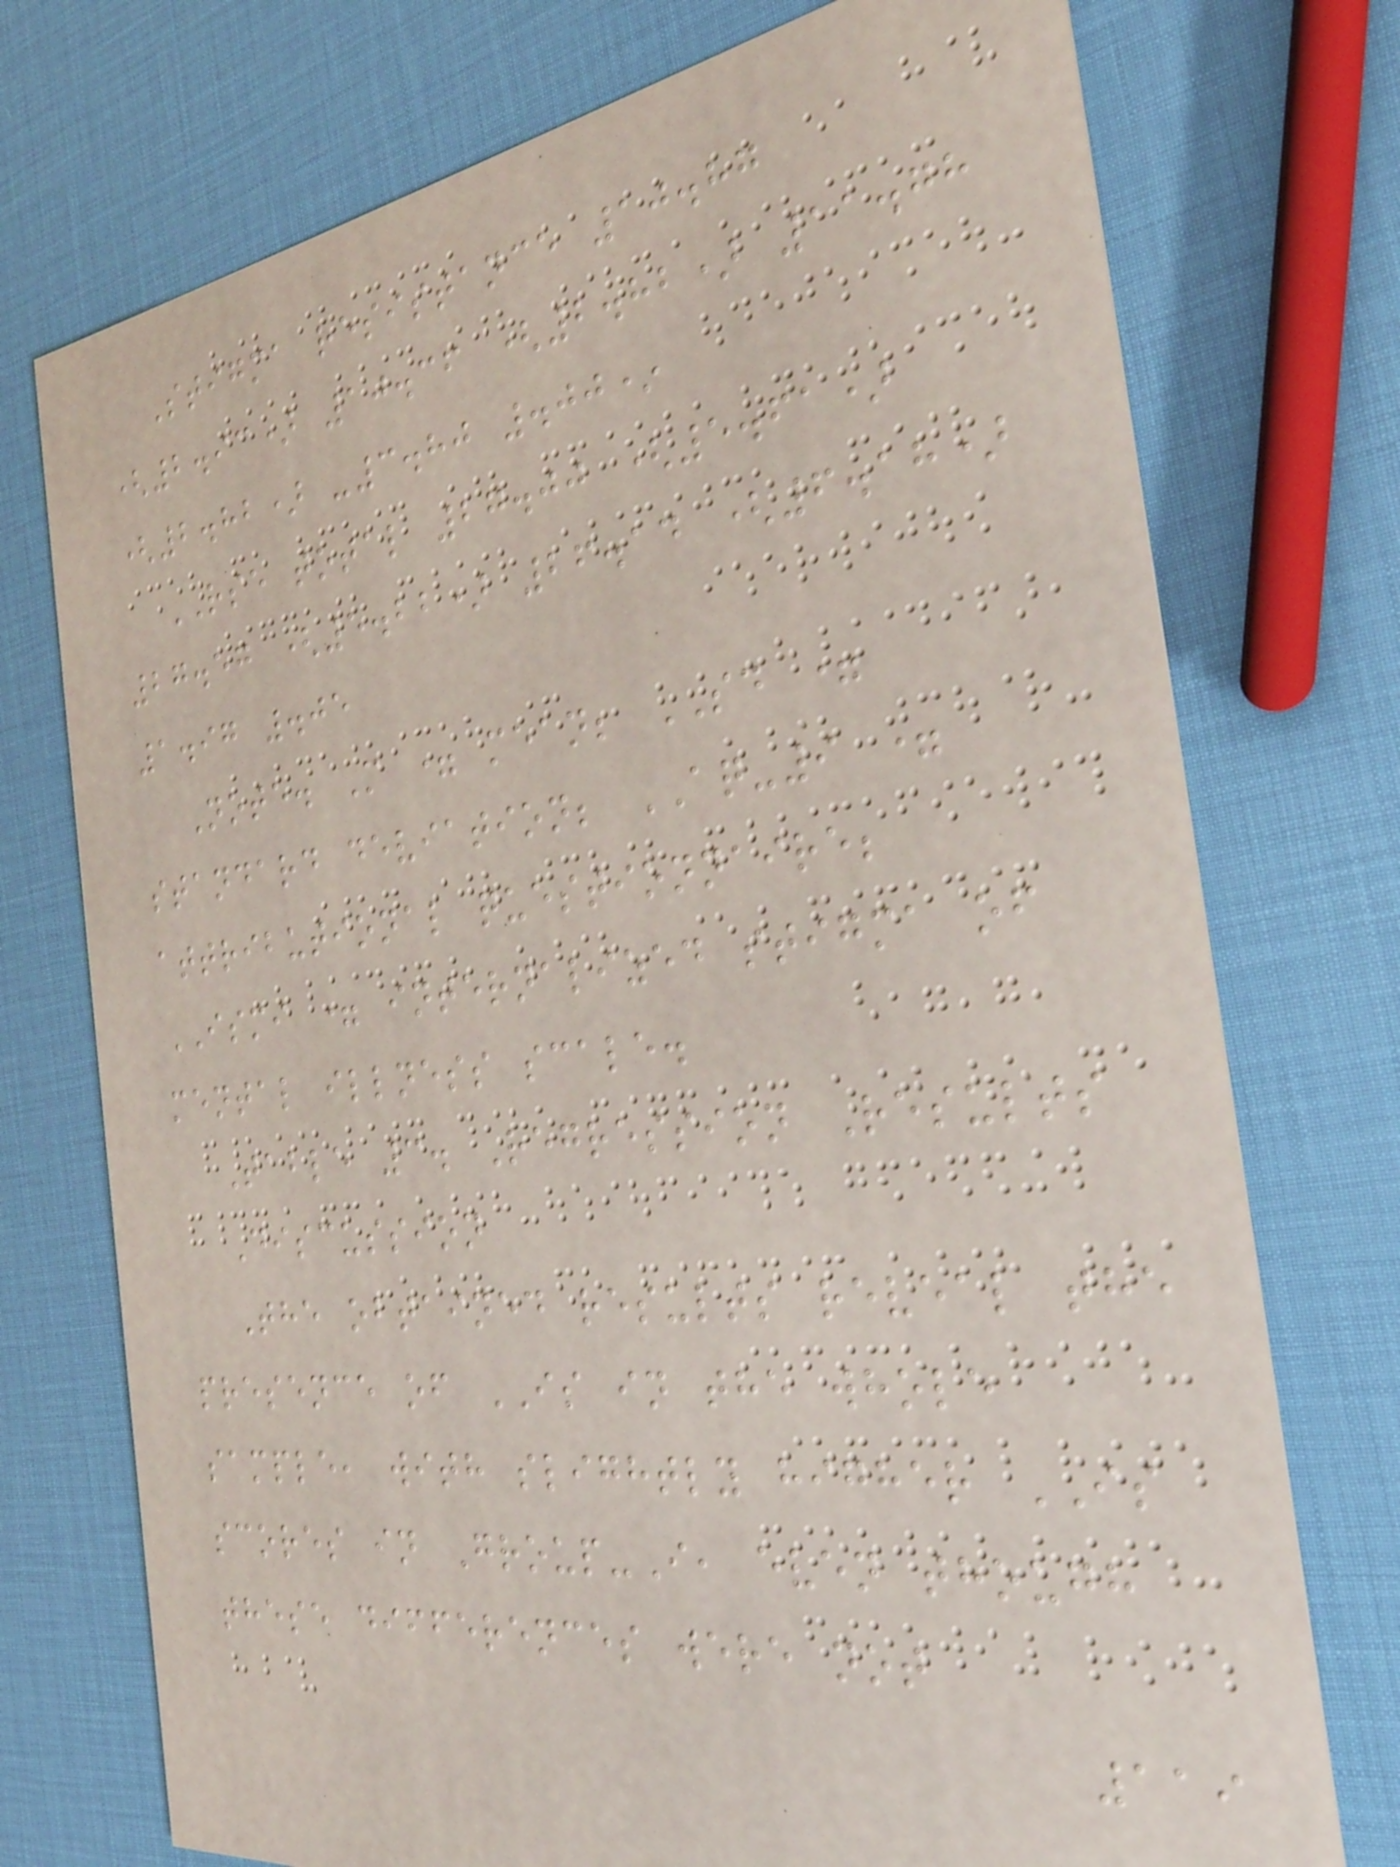Stigma resistance 10.87
(2.93) 10.36 (2.82) 11.78
(2.82) -3.80 .00*
RSE total 27.00 (5.61)
27.57 (5.22) 26.14 (6.18)
1.97 .05
Note. M = mean; SD =
standard deviation; AQ-9 =
attributional questionnaire;
ISMI = internalized stigma of
mental illness scale.
Table 3. Regression Results
Discussion
The obtained results reveal the
presence of IS in the whole
sample, with slightly higher IS
scores in Group-I, even though
these differences were not
119
